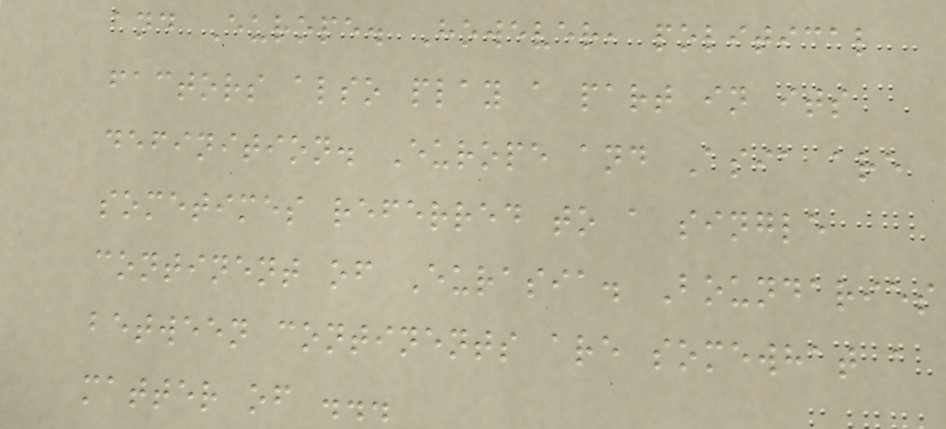and Europe. However, political
factors also play a part in its
definition. Europe and Asia are
sometimes referred to a single
continent of Eurasia. Boundaries
between continents are somewhat a
matter of ...
